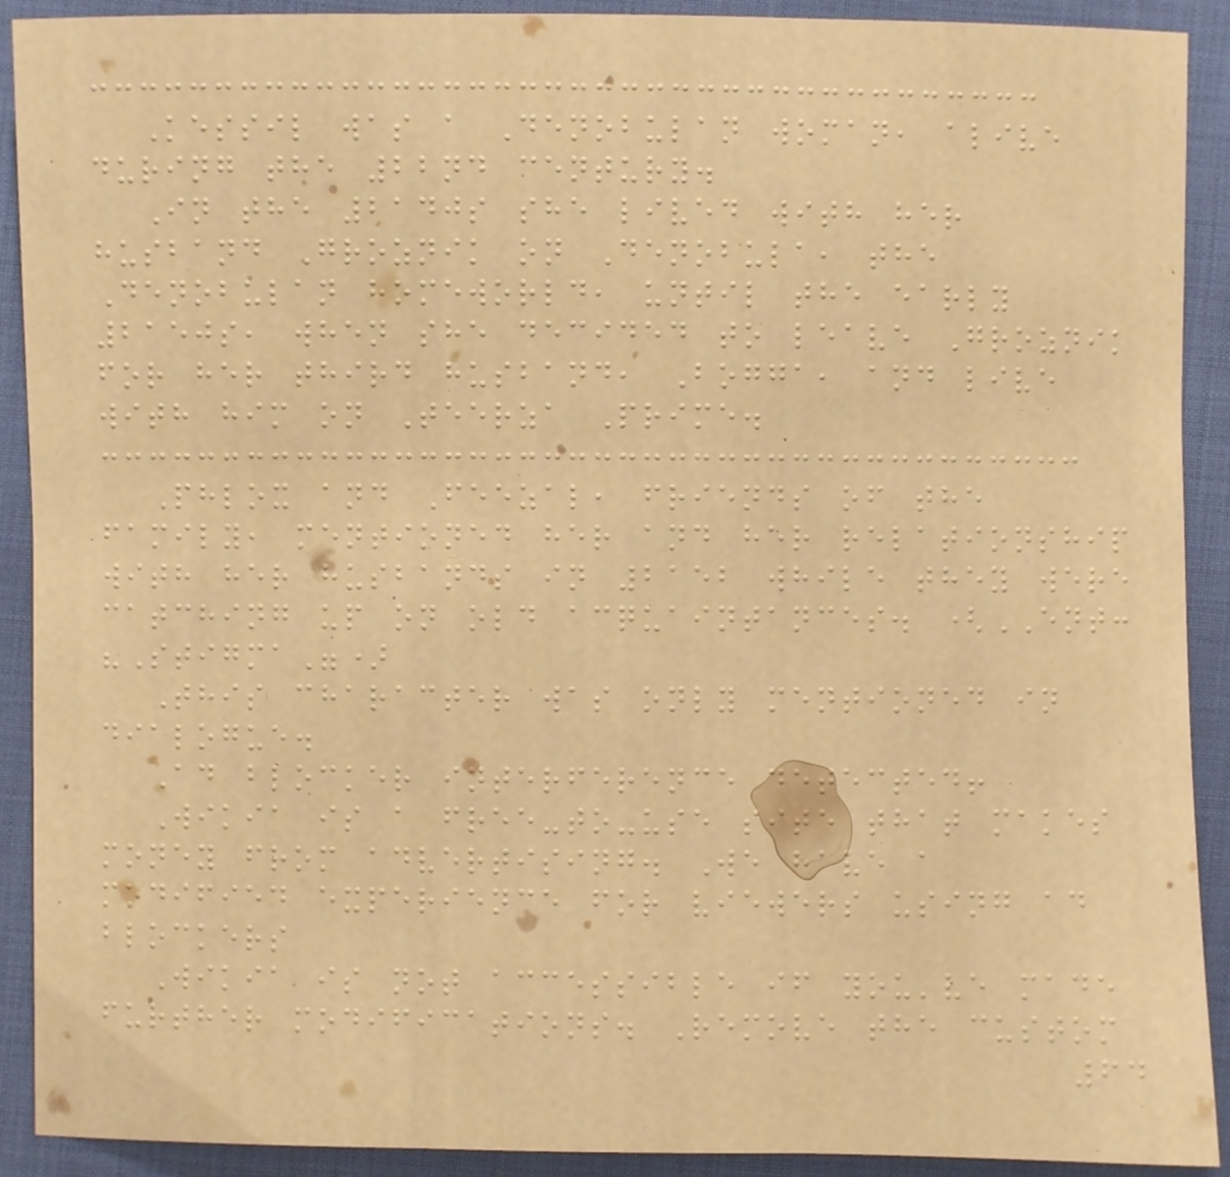Kessil was a Denobulan woman, alive
during the 22nd century.
In the 2140s she lived with her
husband Groznik on Denobula, the
Denobulan homeworld, until the early
2150s, when she decided to leave Groznik
for her third husband, Bogga, and live
with him on Teerza Prime.
Phlox and Feezal, friends of the
family, mentioned her and her relationship
with her husbands in 2152 while they were
catching up on old acquaintances. (ENT:
"Stigma")
This character was only mentioned in
dialogue.
Ad blocker interference detected!
Wikia is a free-to-use site that makes
money from advertising. We have a
modified experience for viewers using ad
blockers
Wikia is not accessible if you've made
further modifications. Remove the custom
64
